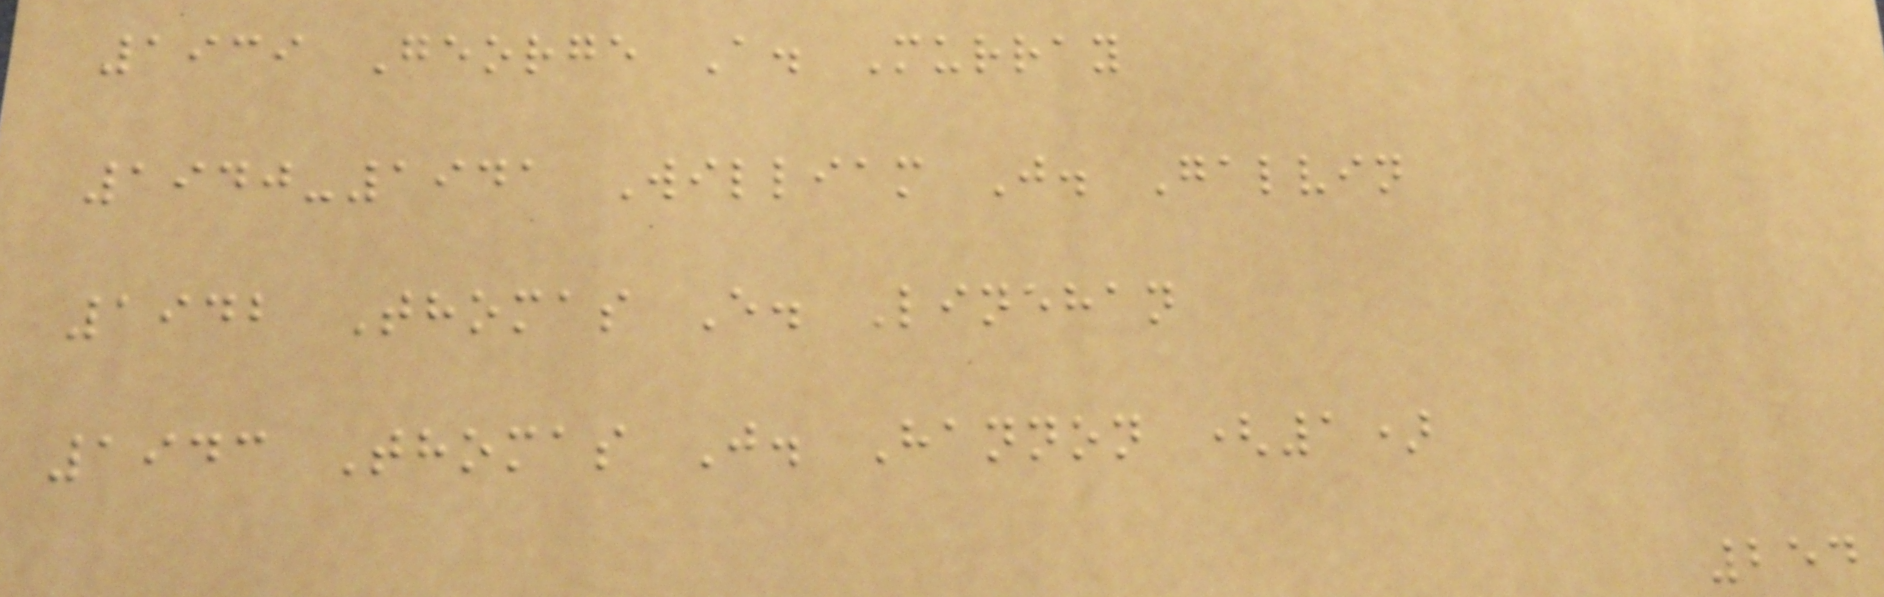1939 George A. Murray
1940-1941 William J. Galvin
1942 Thomas E. Linehan
1943 Thomas J. Hannon (1)
254
